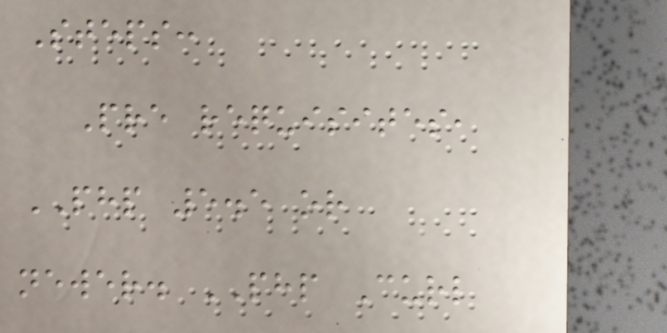Steps:
Pre requisites,
PHP 5.5 or
newer. PHP Curl
